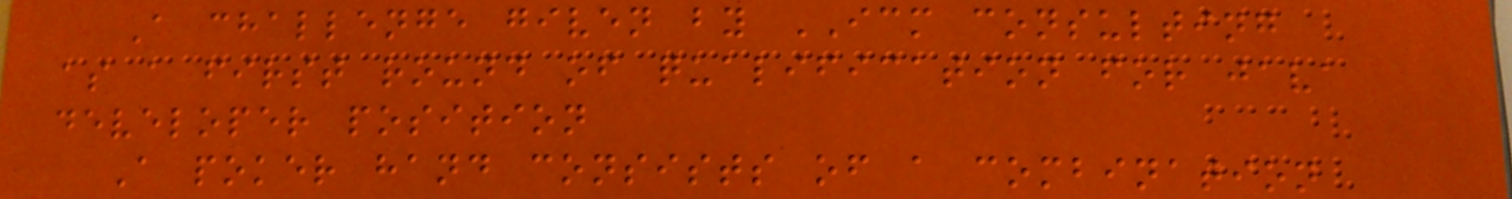A challenge given by ICM consulting
as a first round of qualification for java
developer position
A poker hand consists of a combination
